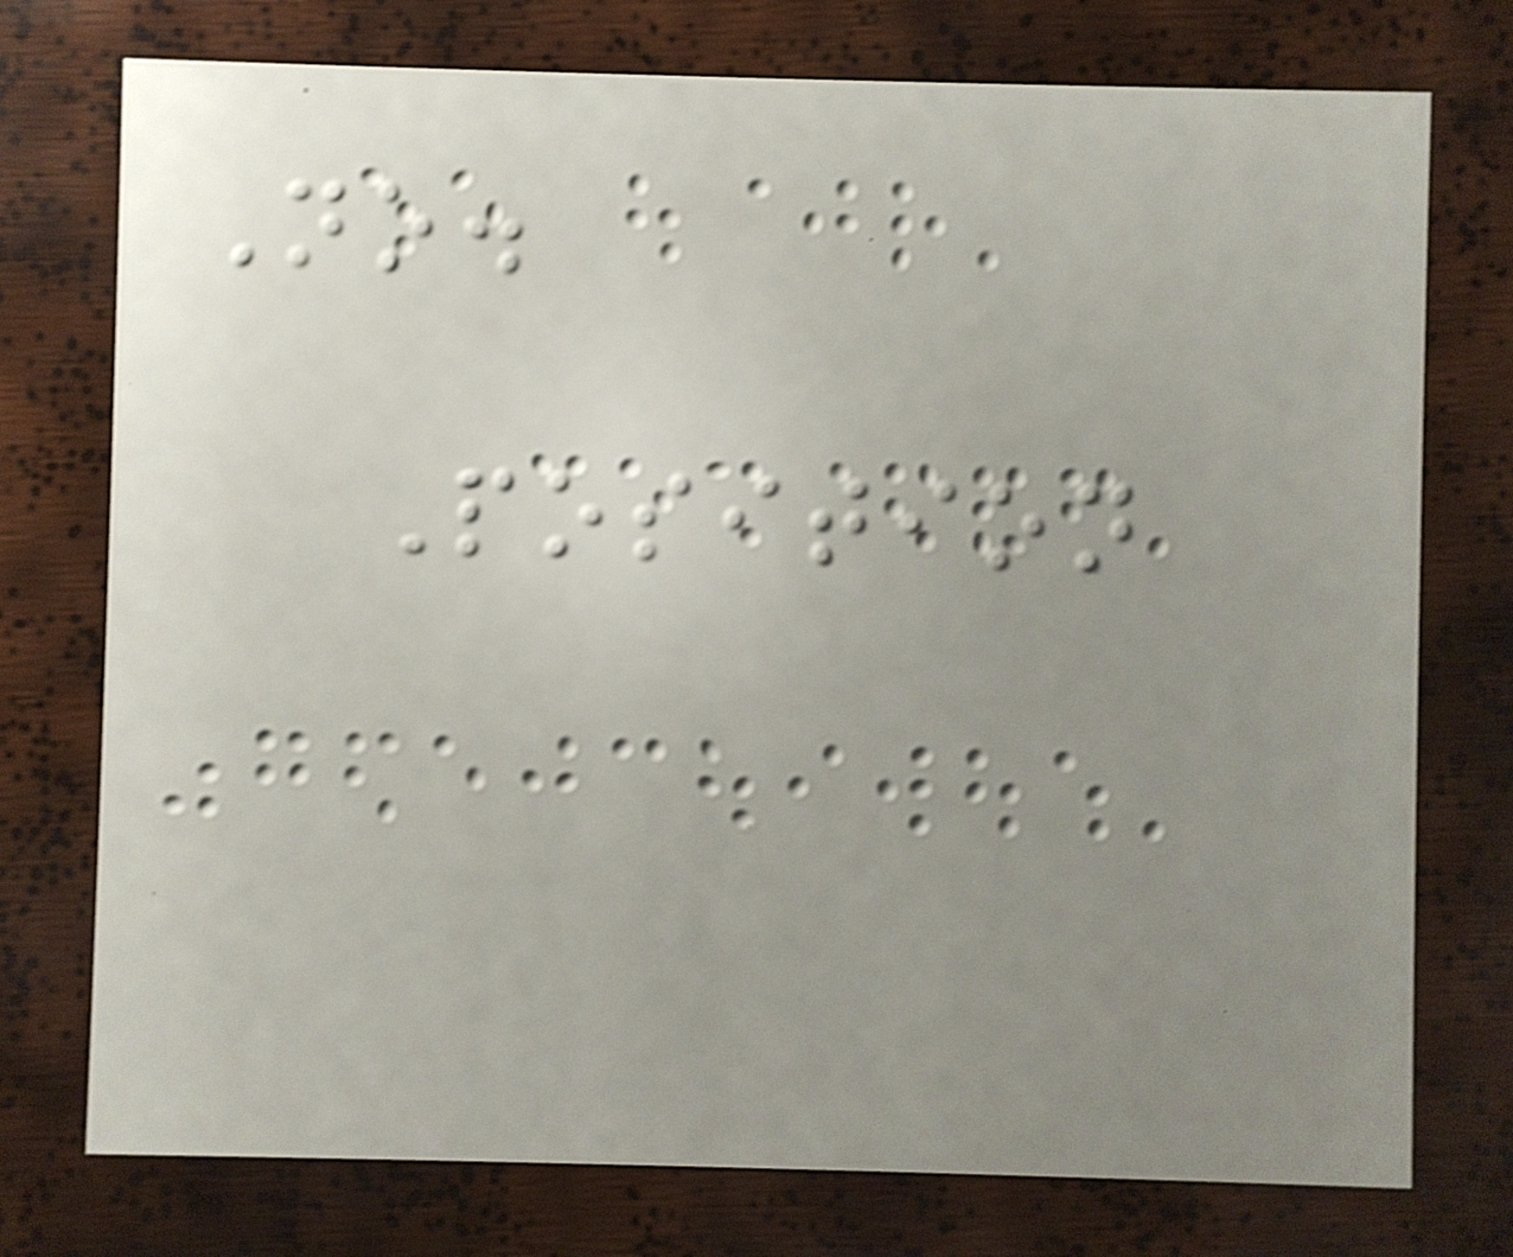No.
Position
